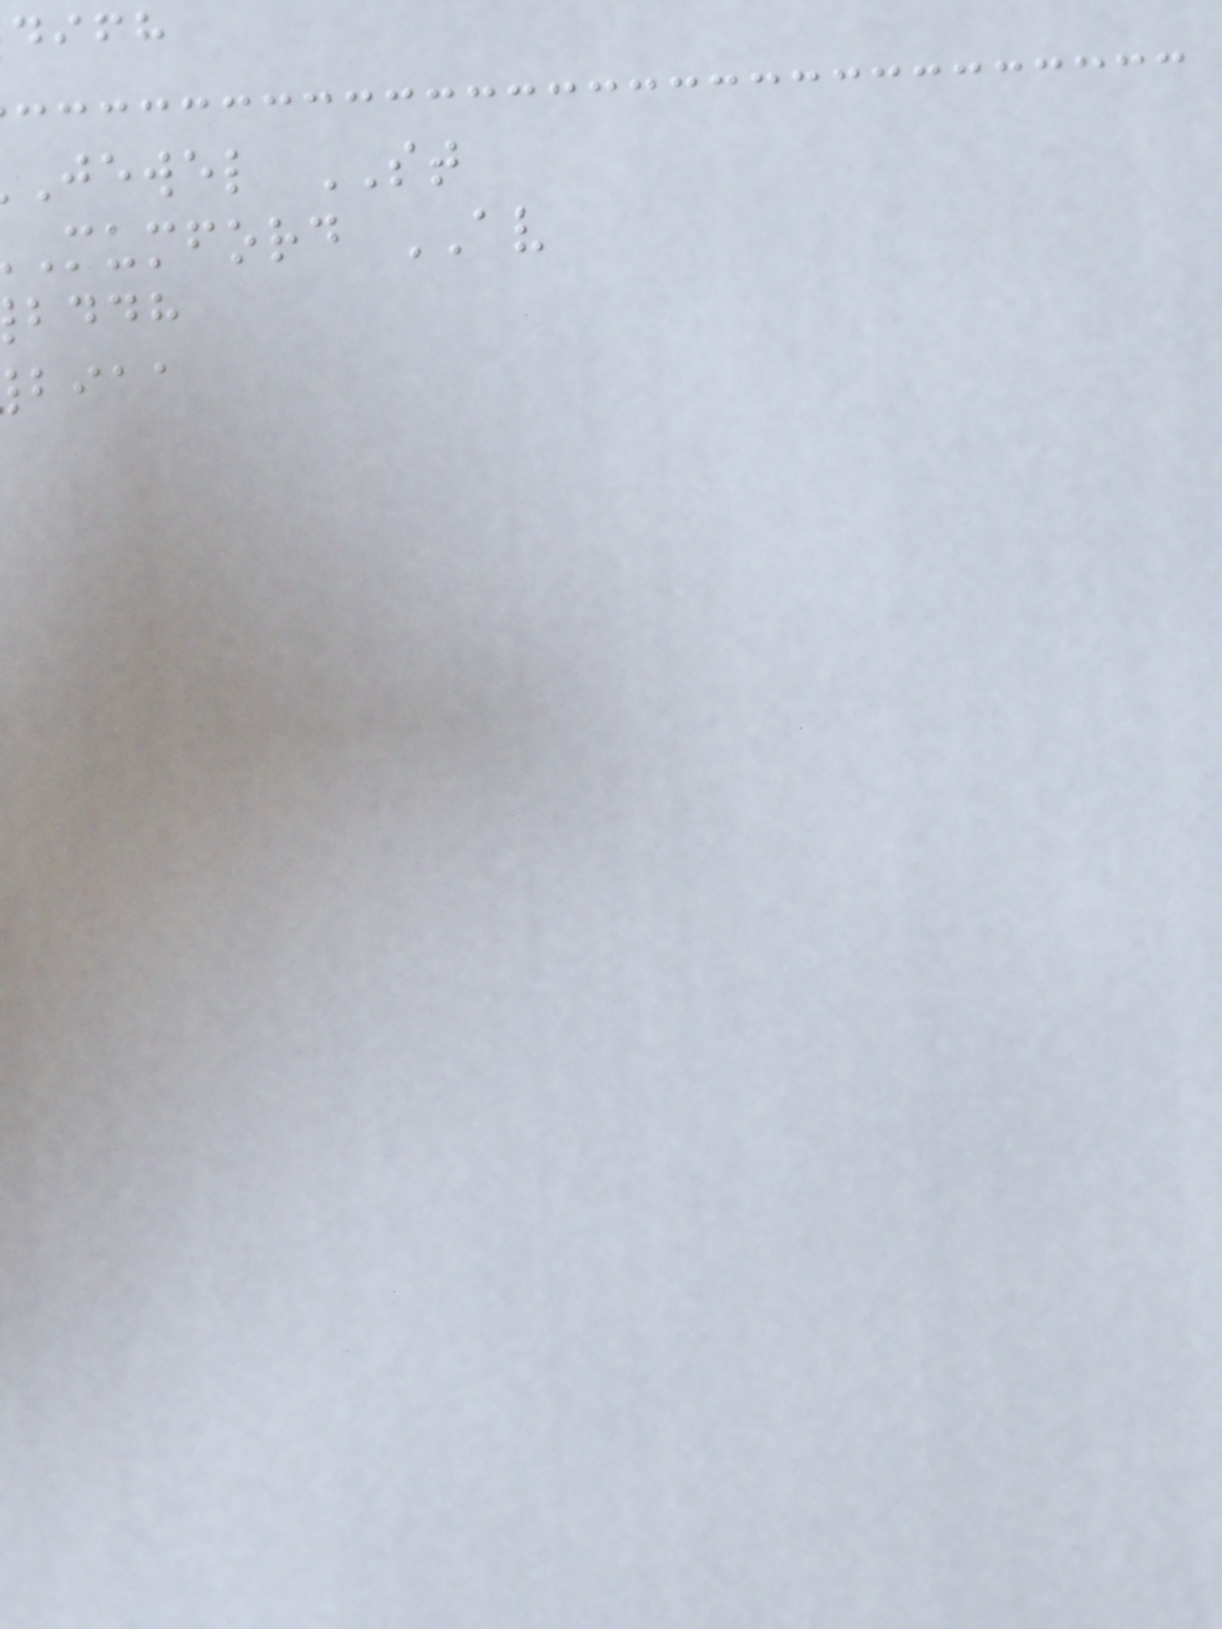difh
jewel ST
mumford AV
bddh
biaa
